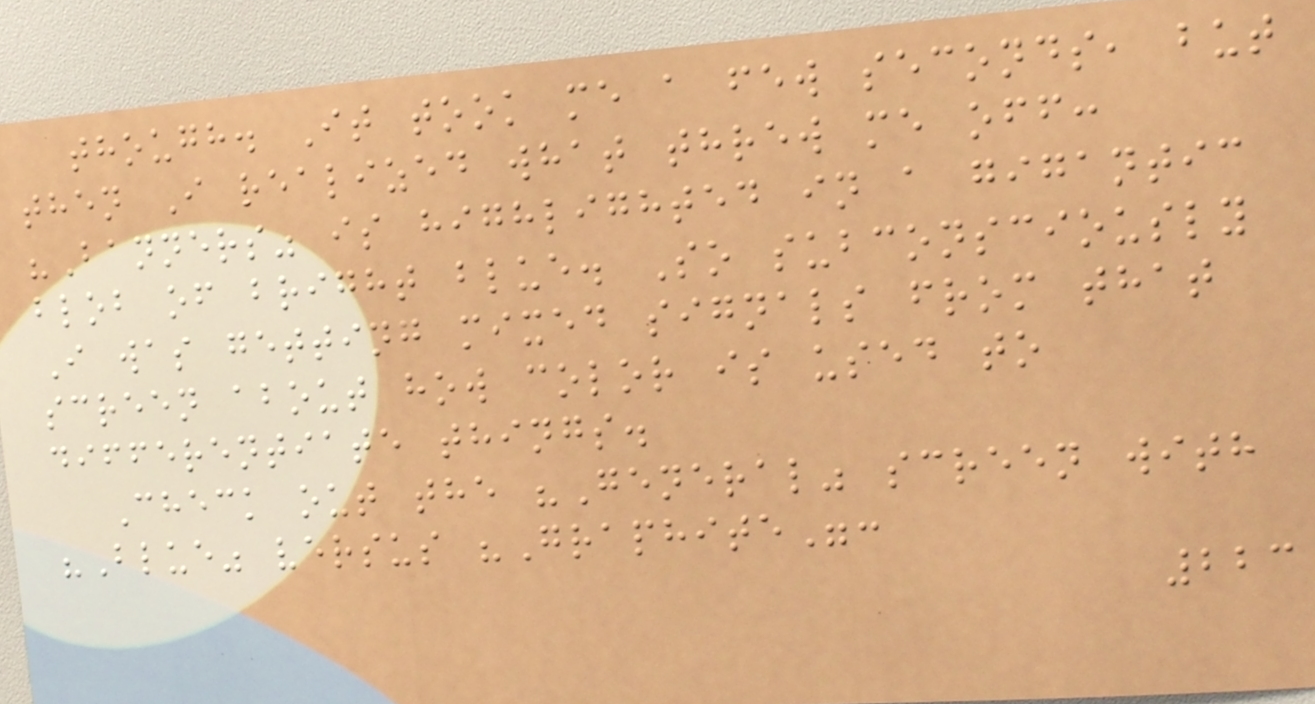though. It took me a few seconds, but
then I realized what threw me off:
"Banners" is highlighted in a gigantic
blob of bright blue. So subconsciously
I was getting mixed signals from that
screen about how color is used to
differentiate things.
Check out the "General" screen with
"Blue" versus "Graphite":
223
